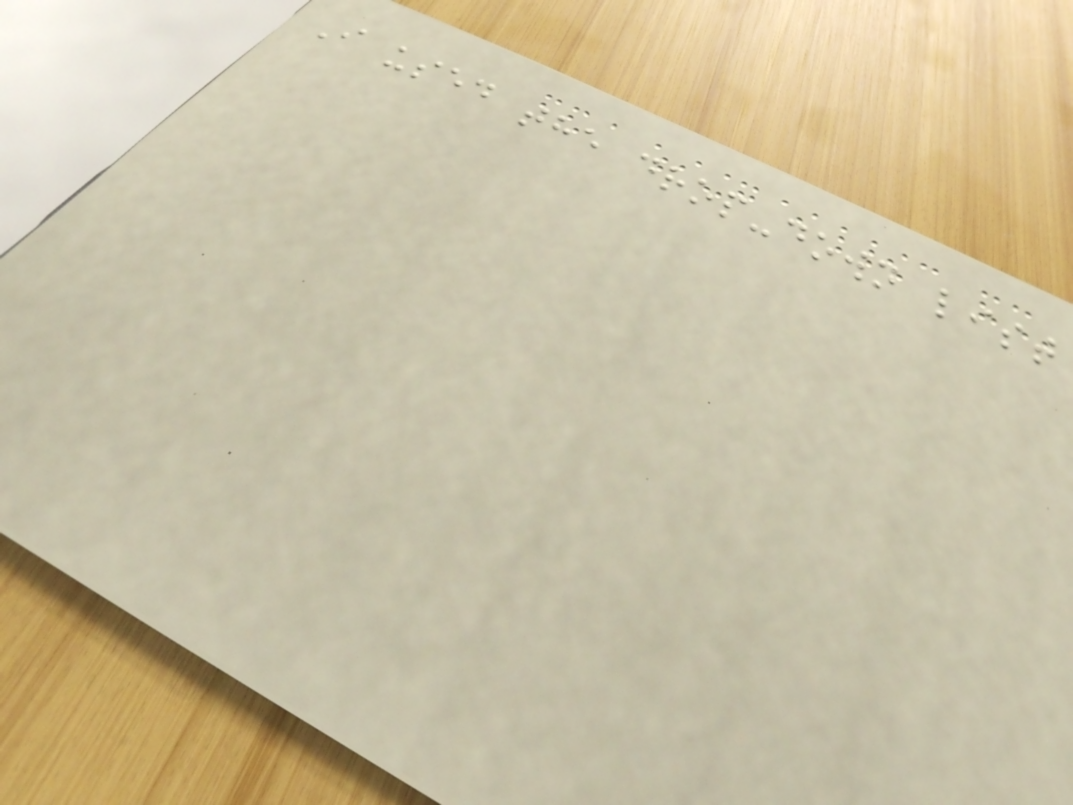I used the drop-down list
